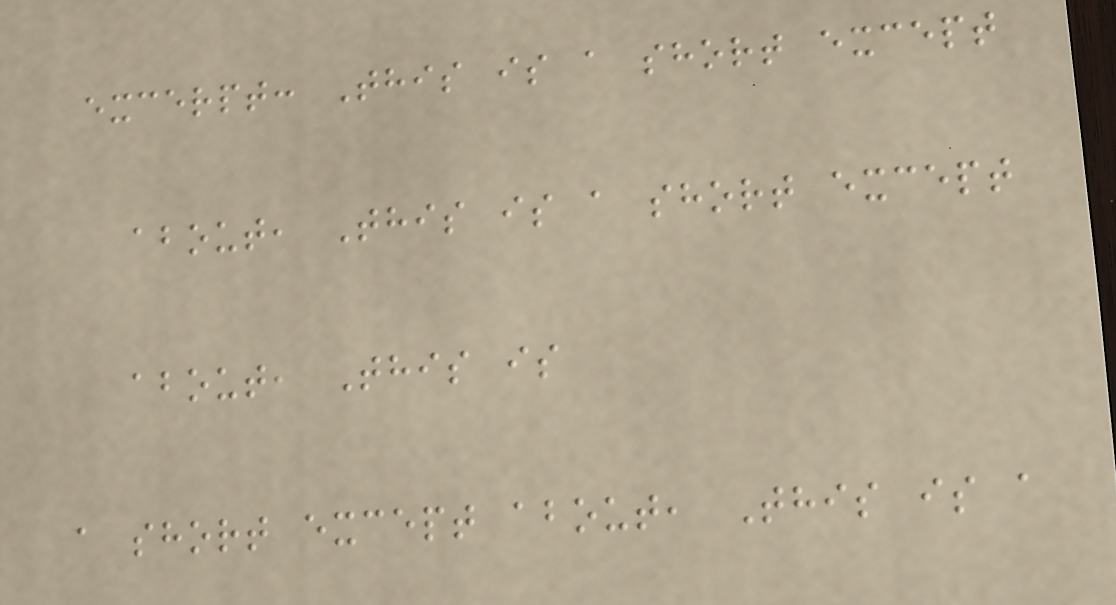excerpt: This is a short except
about, This is a short except
about, This is
a short except about, This is a
